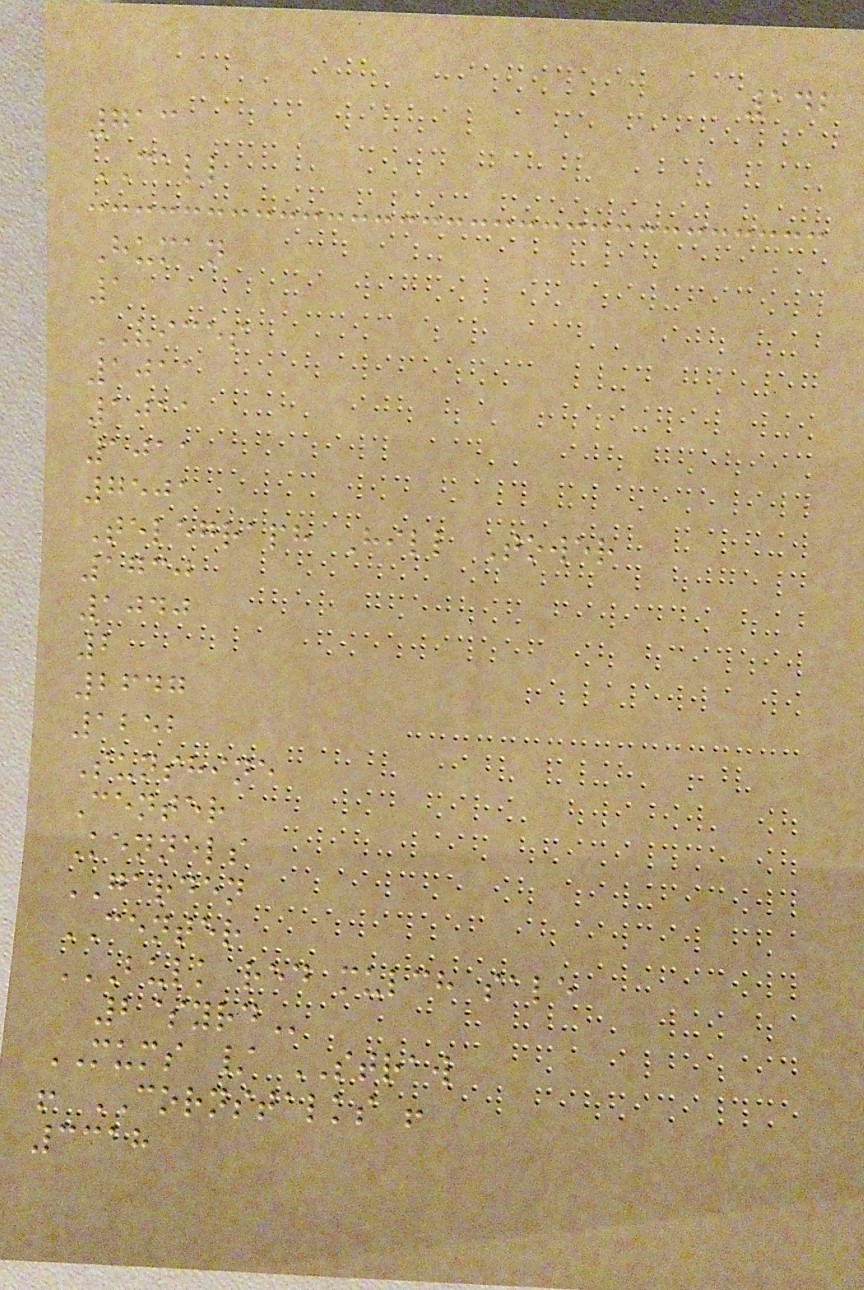142
713
CALL
Human
1
VICES
1011
1011
1011
7501
Telegraph Hill Tower
1730
1040
2
2647
1252
Sunshine
Center
Kennels
GARDEN
CENTER
BULK RED MULCH SALE
2$YRD
MUMS / STRAW
! CORNSTALKS !
3318
